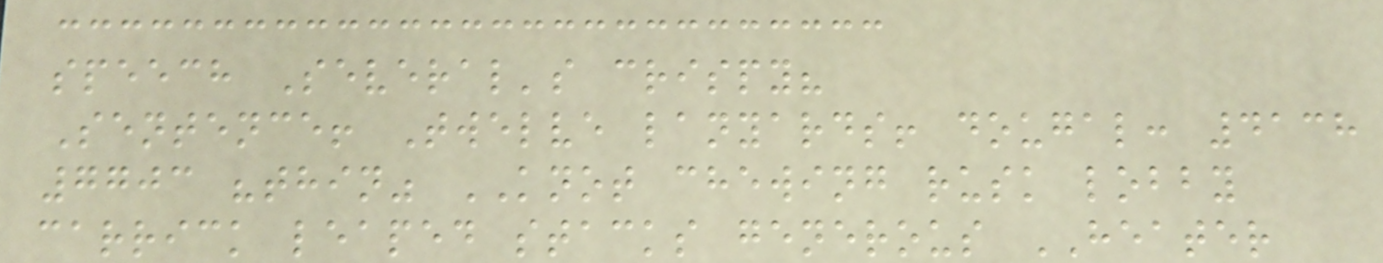speech Several's crispy?
Sentence! Twelve lanyards! dougal: 4138
7703 "thin" KNOT chewing rusk lobby
carrick leaped stacks generous HEATER
